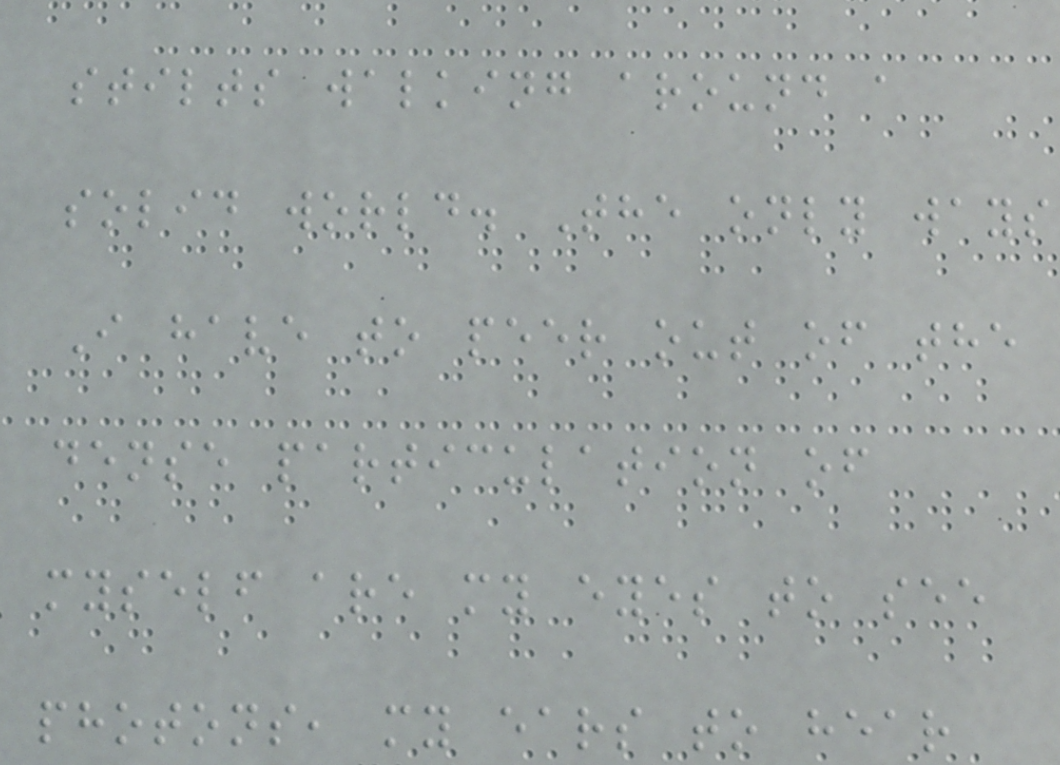stilts walking around a
solid world. The only ways
I have to peer out of the
dense particulation of
myself are my eyes to see
photons, my ears to hear
